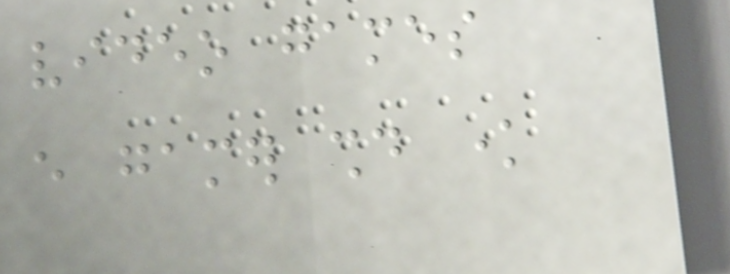video games
every gamer should know
